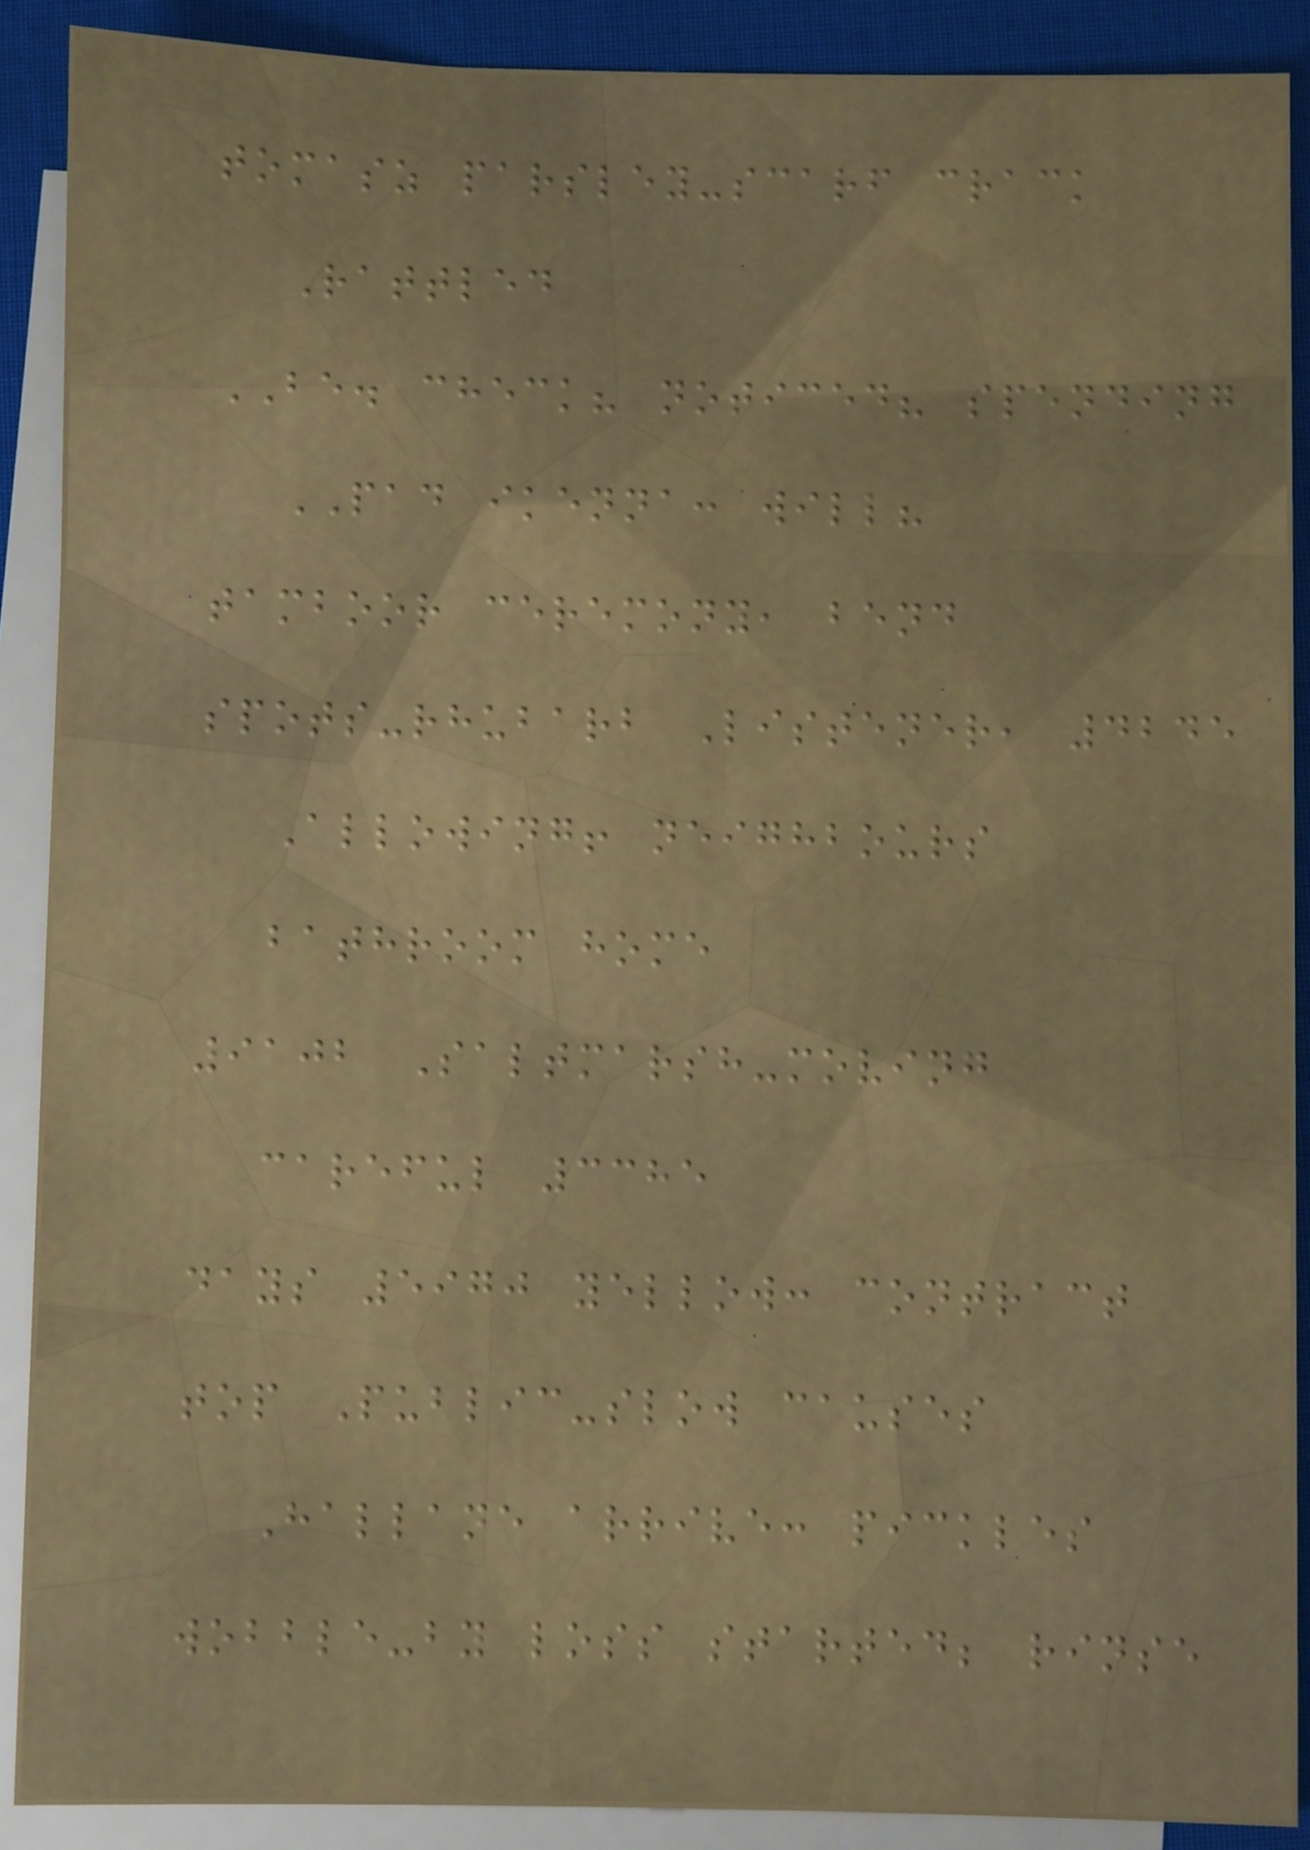tomasz parsley-scarf crack
Rattled
BE. check? noticed? spending
PAD ikenna: will?
tamboor ceremony, bend
spots-rhubarb Listener, 4245
Allowing! neighbours
bathroom home
9102 Saltmarsh-moving
careful 3385
days 5970 yellow: contract
top Public-slow causes
Hallane arrive: pickles
wobble-by loss started; rinse
